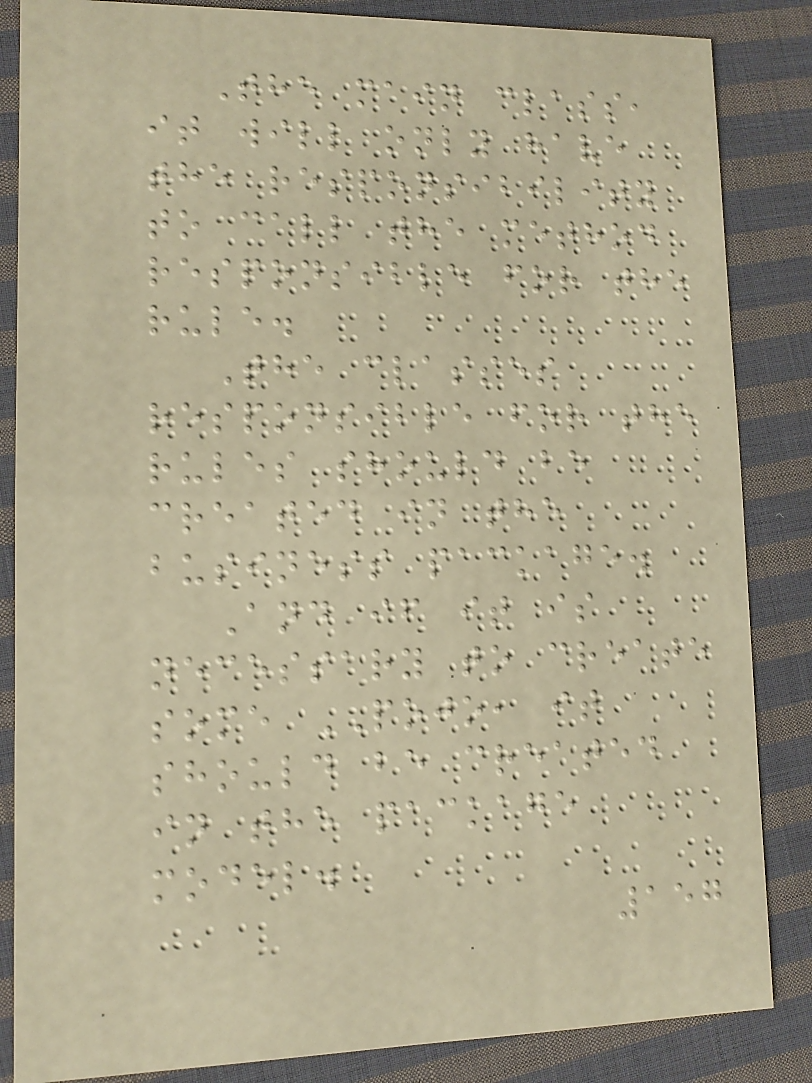The main class,
it will only have
the responsibility
to call the method
responsible for the
rule.
The classes
responsible for the
rules should be
created in the
business package.
And if it is
necessary to create
some POJO, it
should be created
in the package
model.
157
